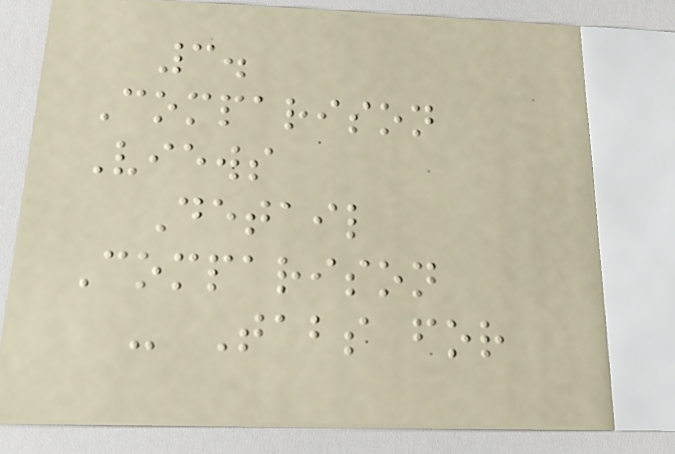3.
Comparison
Views
Detail
Comparison
- Tabs for
